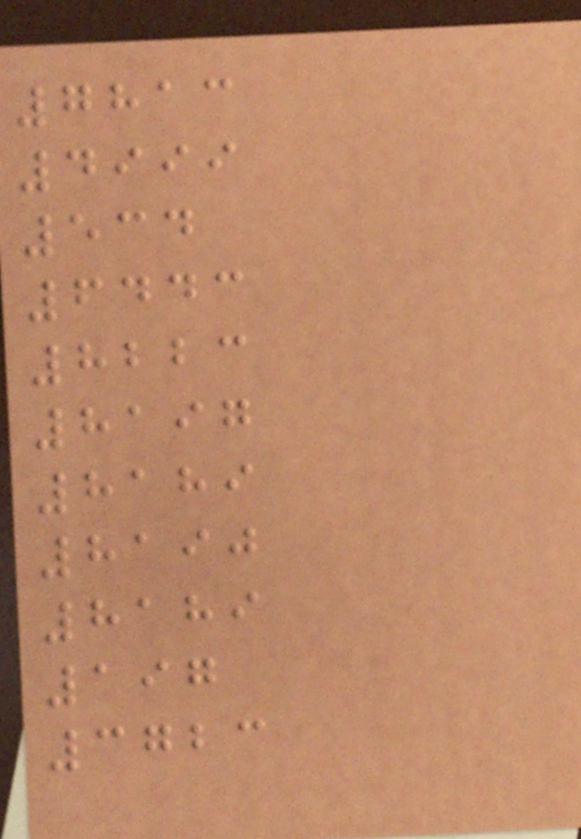7813
4999
534
6443
8223
8197
8189
8190
8189
197
3723
